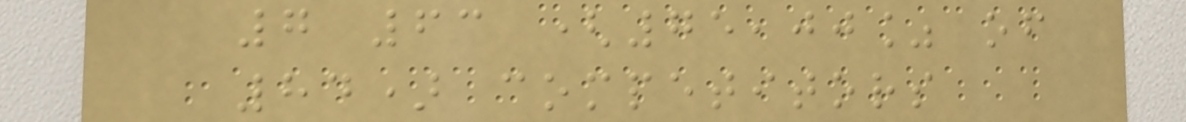7 63 (75,00% of
84) competitors
